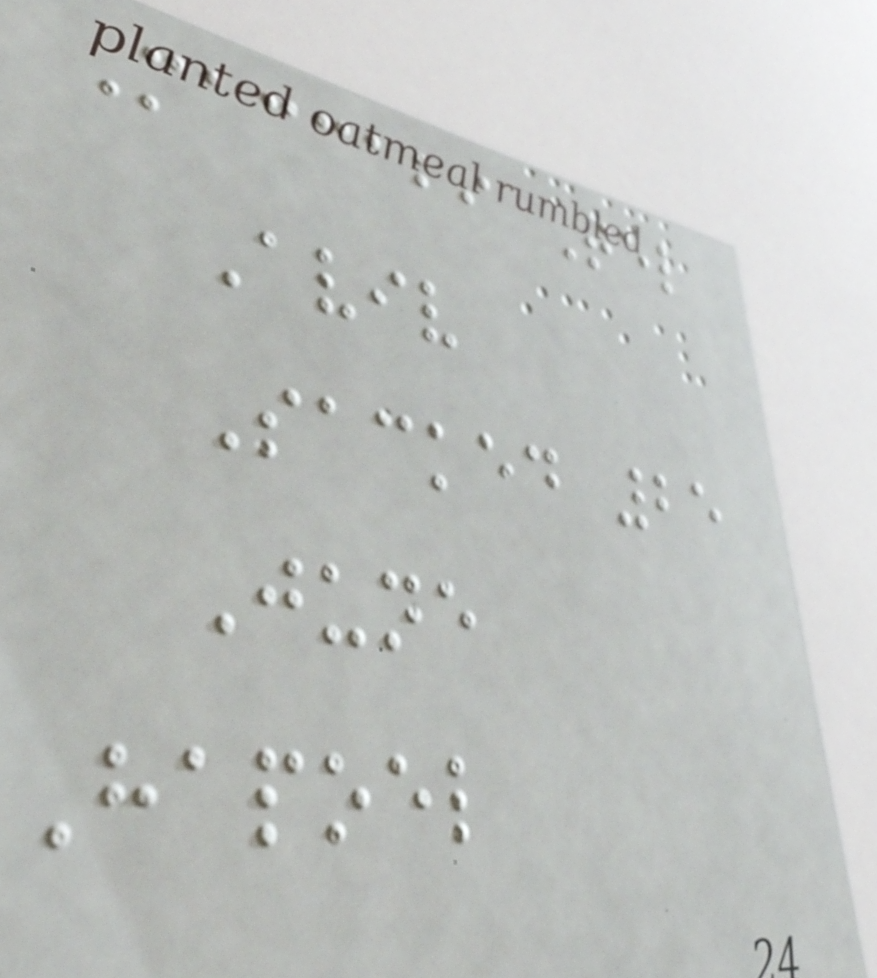Maccabi Tel
Aviv
Sacked 25
June
Hapoel
